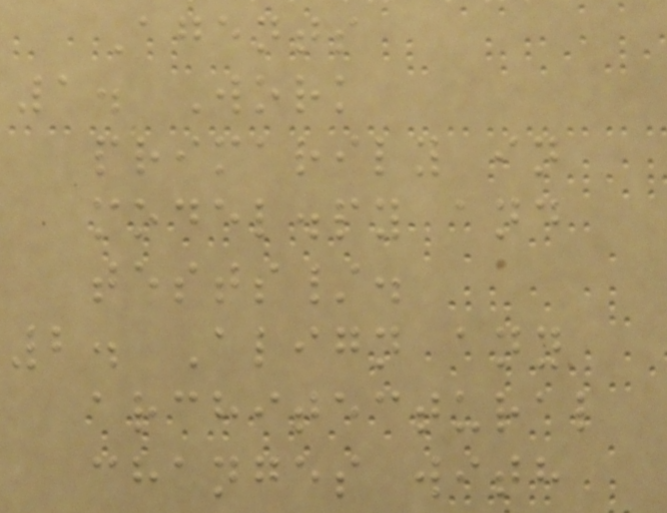Agents
1. Work
primarily in
model.py and
tests/.
2. Align any
architectural
changes with
